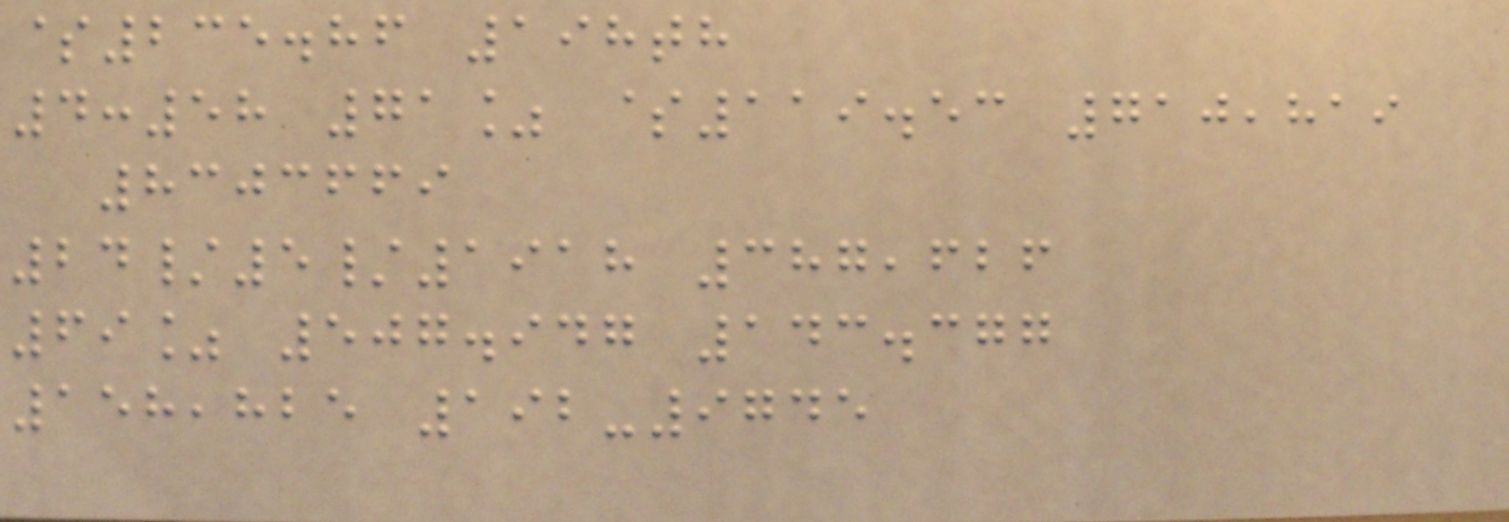$235.86 198th
4:58 71% $119.53 710,819
8303669
24/5/1918 387,626
69% 507.947 143.377
158,825 192-9745
